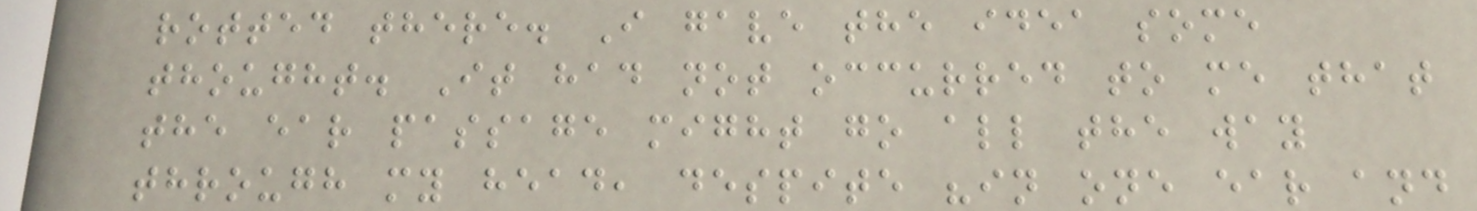rotted there. I gave the idea some
thought. It had not occurred to me that
the ear passage might go all the way
through my head, despite "in one ear and
